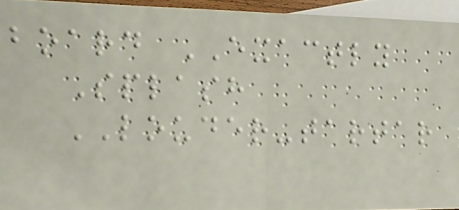board EXACTLY
Splash
LOUDER-tartar
